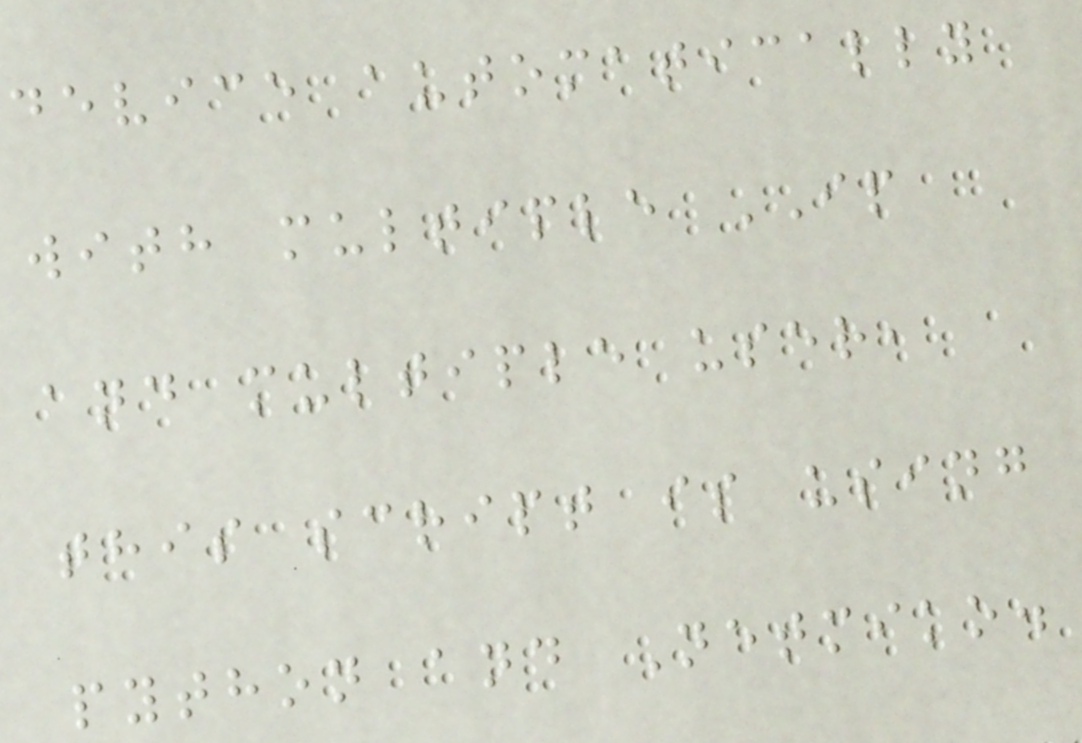device automatically
with multiple IP
and multiple user,
this script is using
python and Netmiko.
